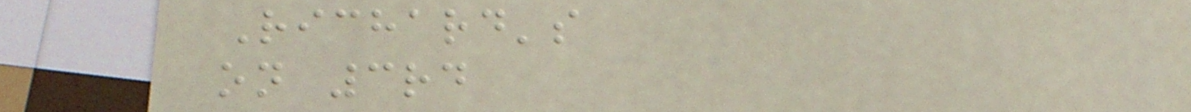Richard's
on 3rd
